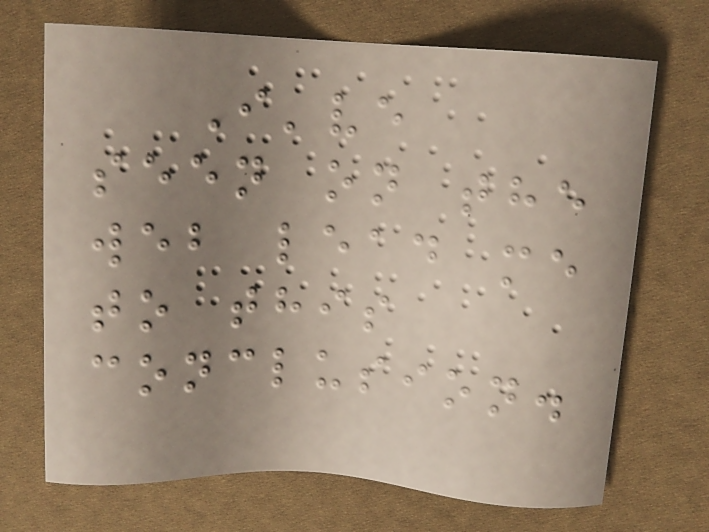I've
seen on the
web lead me
to this
conclusion.
